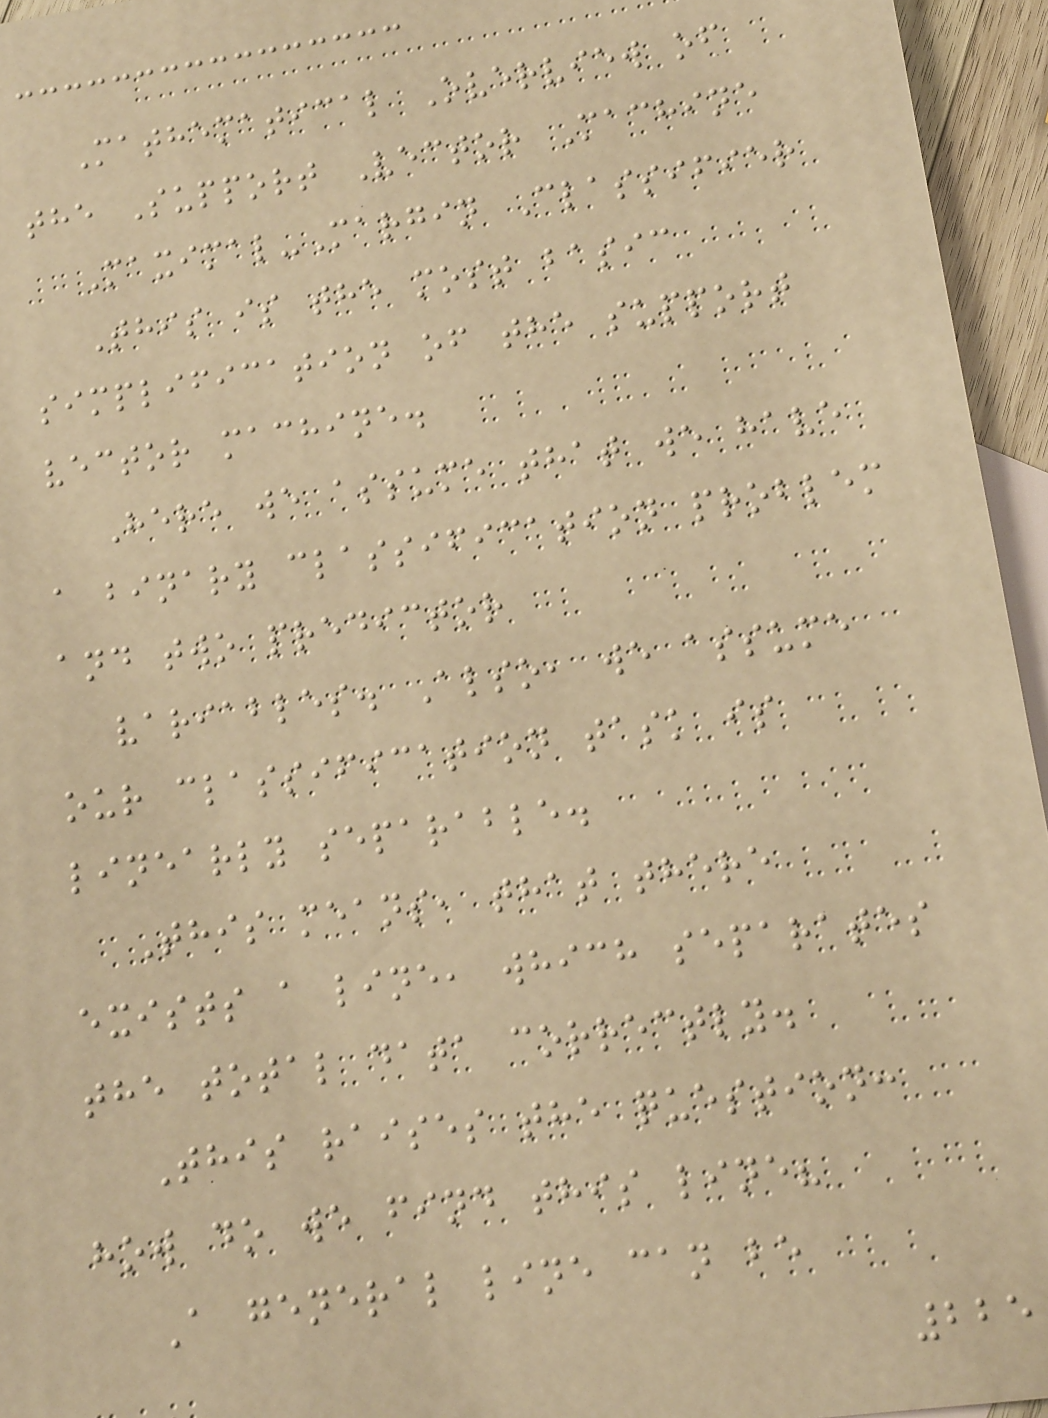Mathematical Overview of
the Support Vector Machine
Maximal-Margin Classifier
This is the most basic
simplification of the support
vector machine.
Here we assume that we have
a binary classification problem
and two predictor
variables. Also, we assume
our classification task is
linearly separable.
This means, that there
exists a line, which separates
the total data correctly.
This raises the question:
how do we find this line?
A general line can be
225
